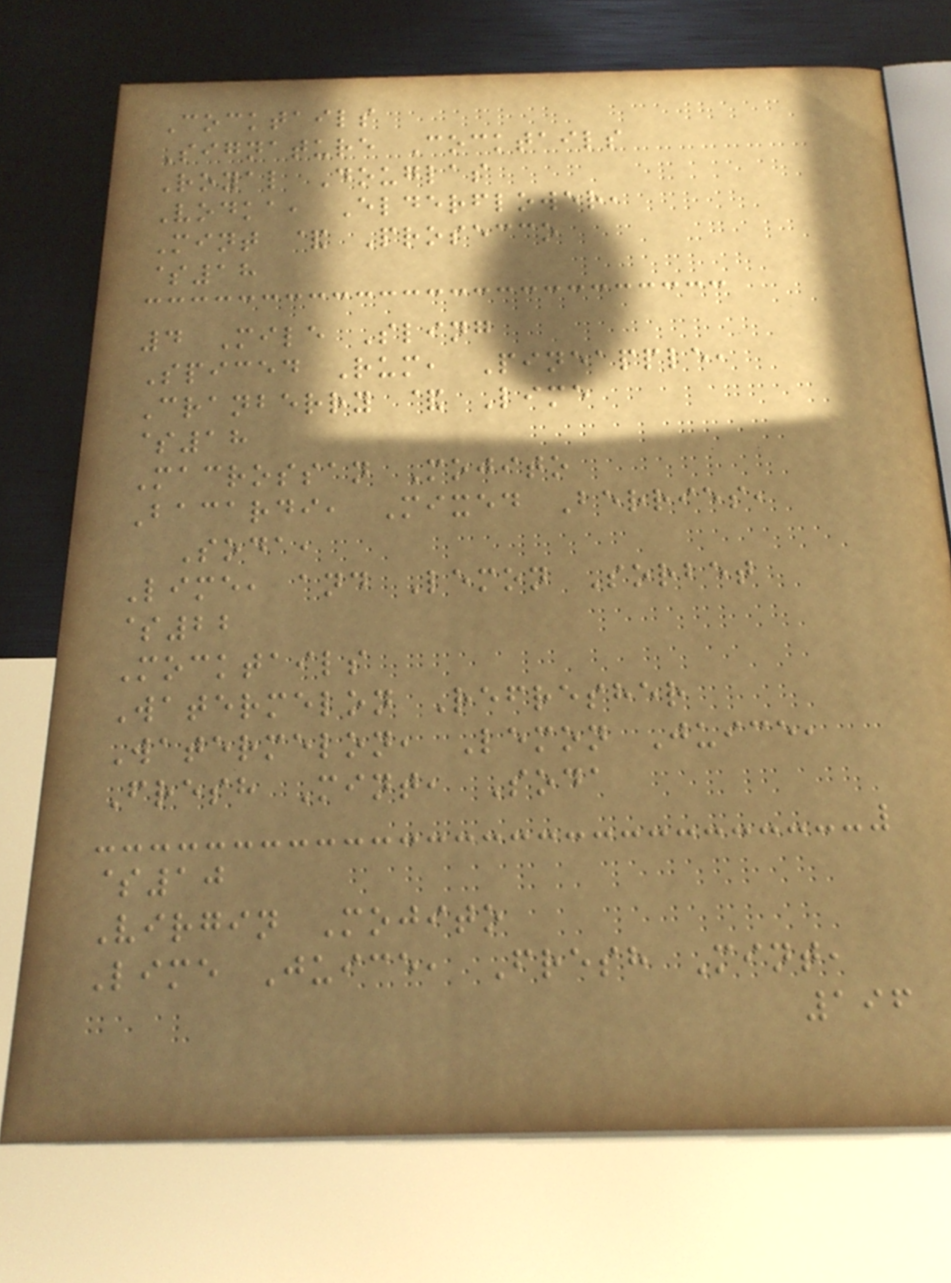Cocktails
Signature Cocktails
Royal Douglas
Vodka, Elderflower,
Mint & Prosecco
$18
4 Mile Sling
Spiced Rum, Pineapple,
Cranberry & Lime
$18
Macrossan Mojito
Bacardi, Mixed Berries,
Soda,
Lime, and Lemon Sorbet
$22
Mocktails
Watermelon Refresher
Watermelon, Lemon Juice,
Fresh Mint, Soda
$10
Virgin Mojito
Lime Juice, Fresh Mint,
196
